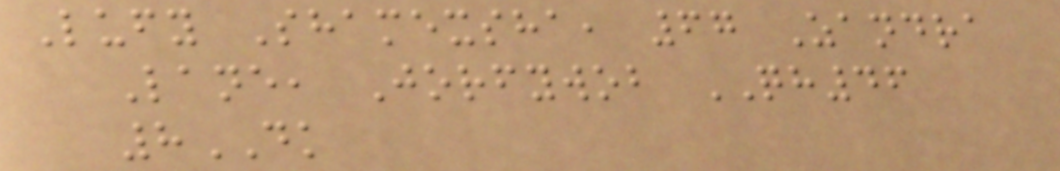Lufy Shamexsha, 67 Zandra
Lane, Jorfywob QH46
8DK
